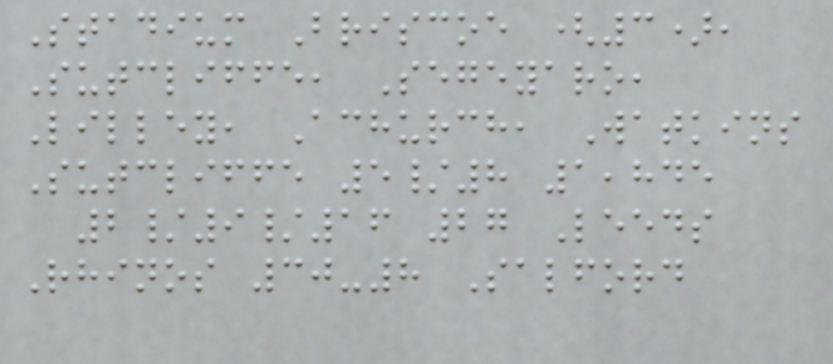Stadium Briscoe (3),
Sutcliffe, Segeyaro,
Lilley, Achurch, Watkins
Sutcliffe 5/8 1,845
2/9/16 27 Leeds
Rhinos 30-8 Salford
